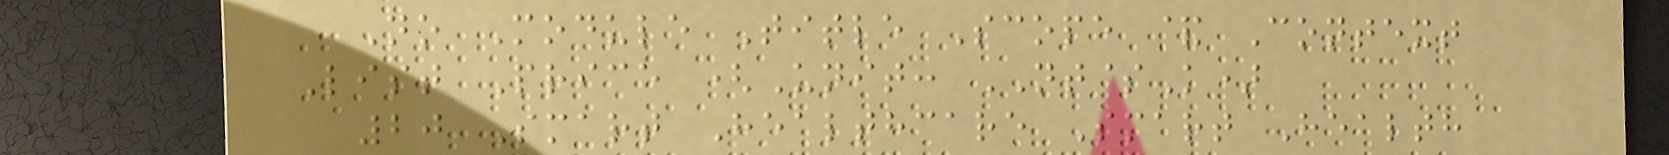No Module Title Scope & Context
List Price (Unit: NT$K)
20 Smart Healthcare Smart Health
